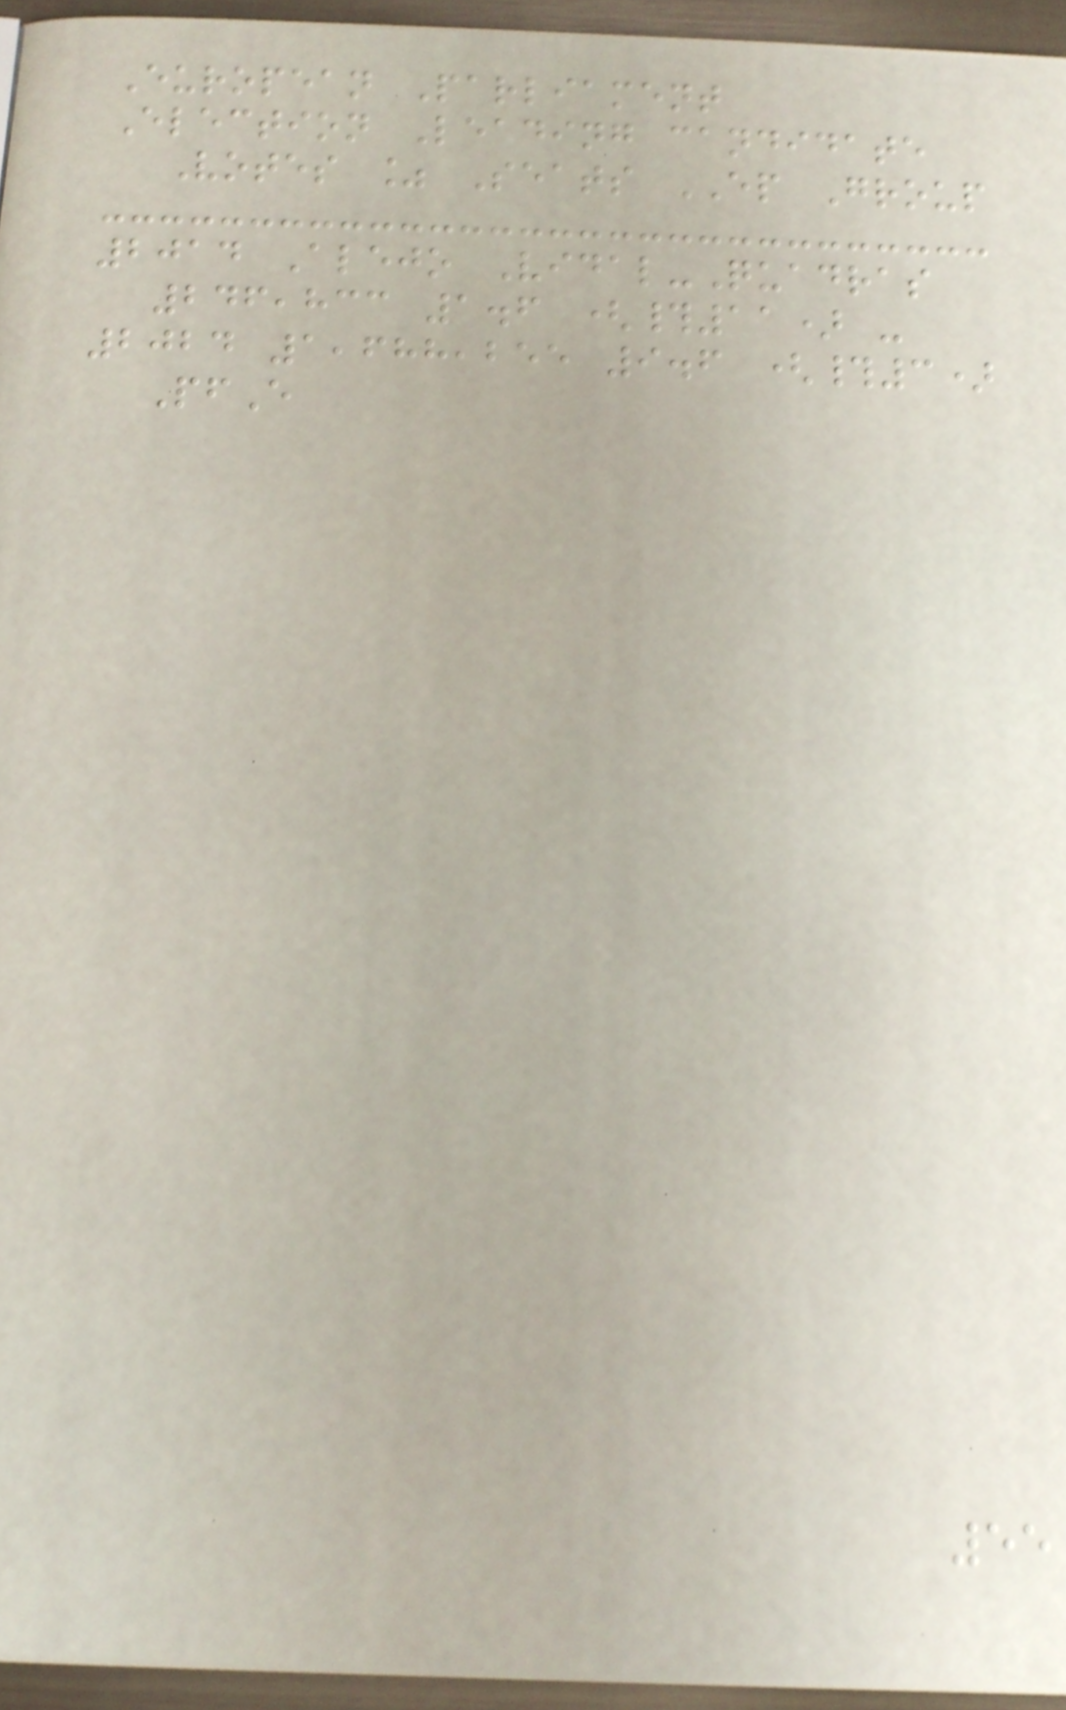European Parliament
Election Leading candidate
Votes % Seats EP Group
2014 Alejo Vidal-Quadras
246,833 1.6 (#11) -
2024 1,688,255 9.6 (#3)
PfE
55
